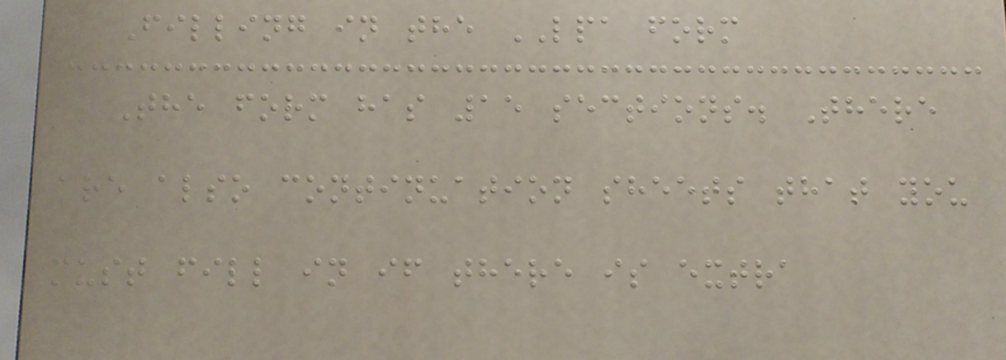Filling in the LPA form
The form has 15 sections. There
are also continuation sheets that you
must fill in if there is extra
